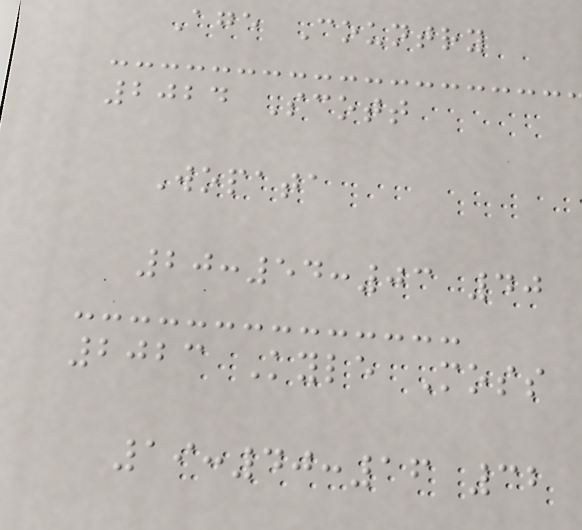Age Country
2024 Scott
Wopata
20:54:03 40
2023 Kyle Moss
19:40:16 32
